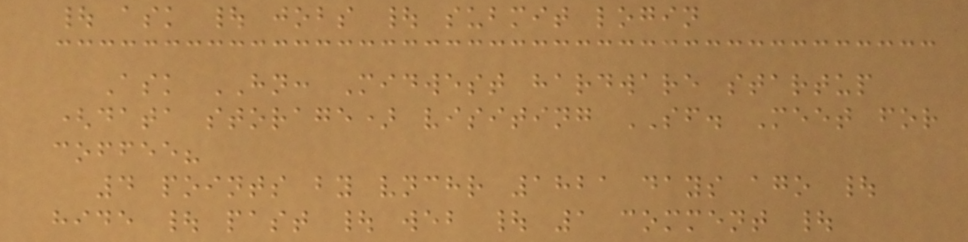| ask | jobs | submit login
Ask HN: Midwest hardware startup
(data storage) visiting SF. Meet for
coffee?
4 points by vnchr 1821 days ago |
hide | past | web | 1 comment |
